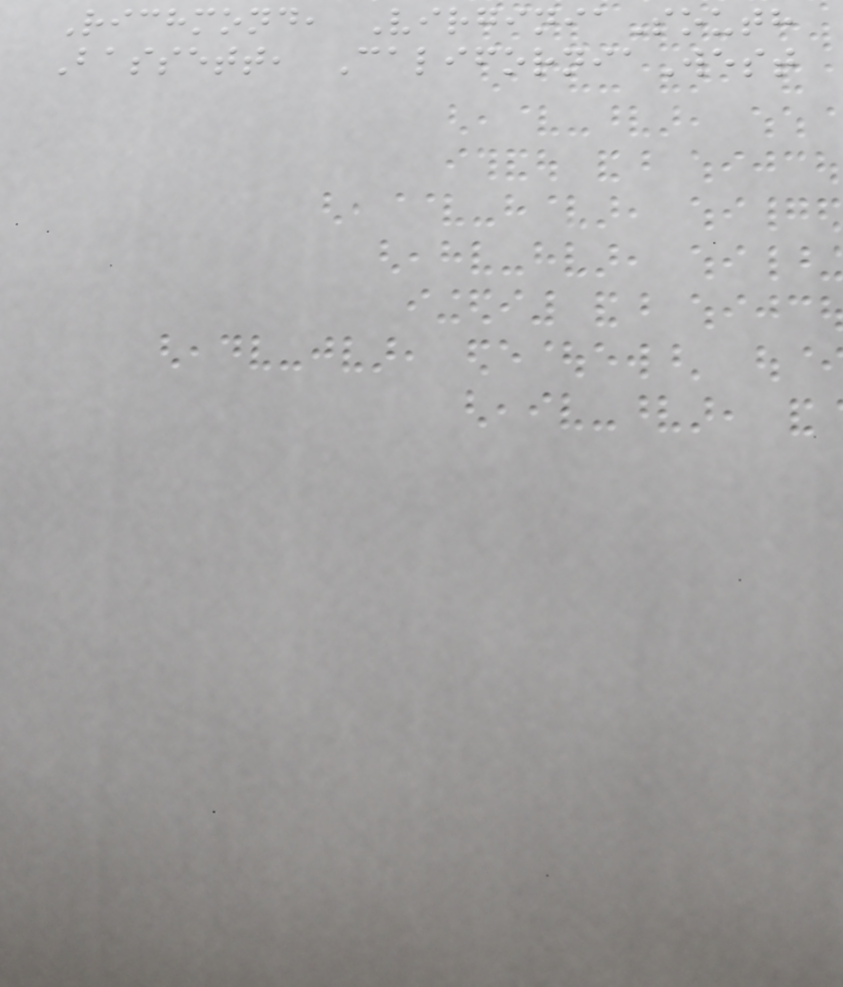Richmond, VirginiaSouth
Bassett, CaliforniaWest
